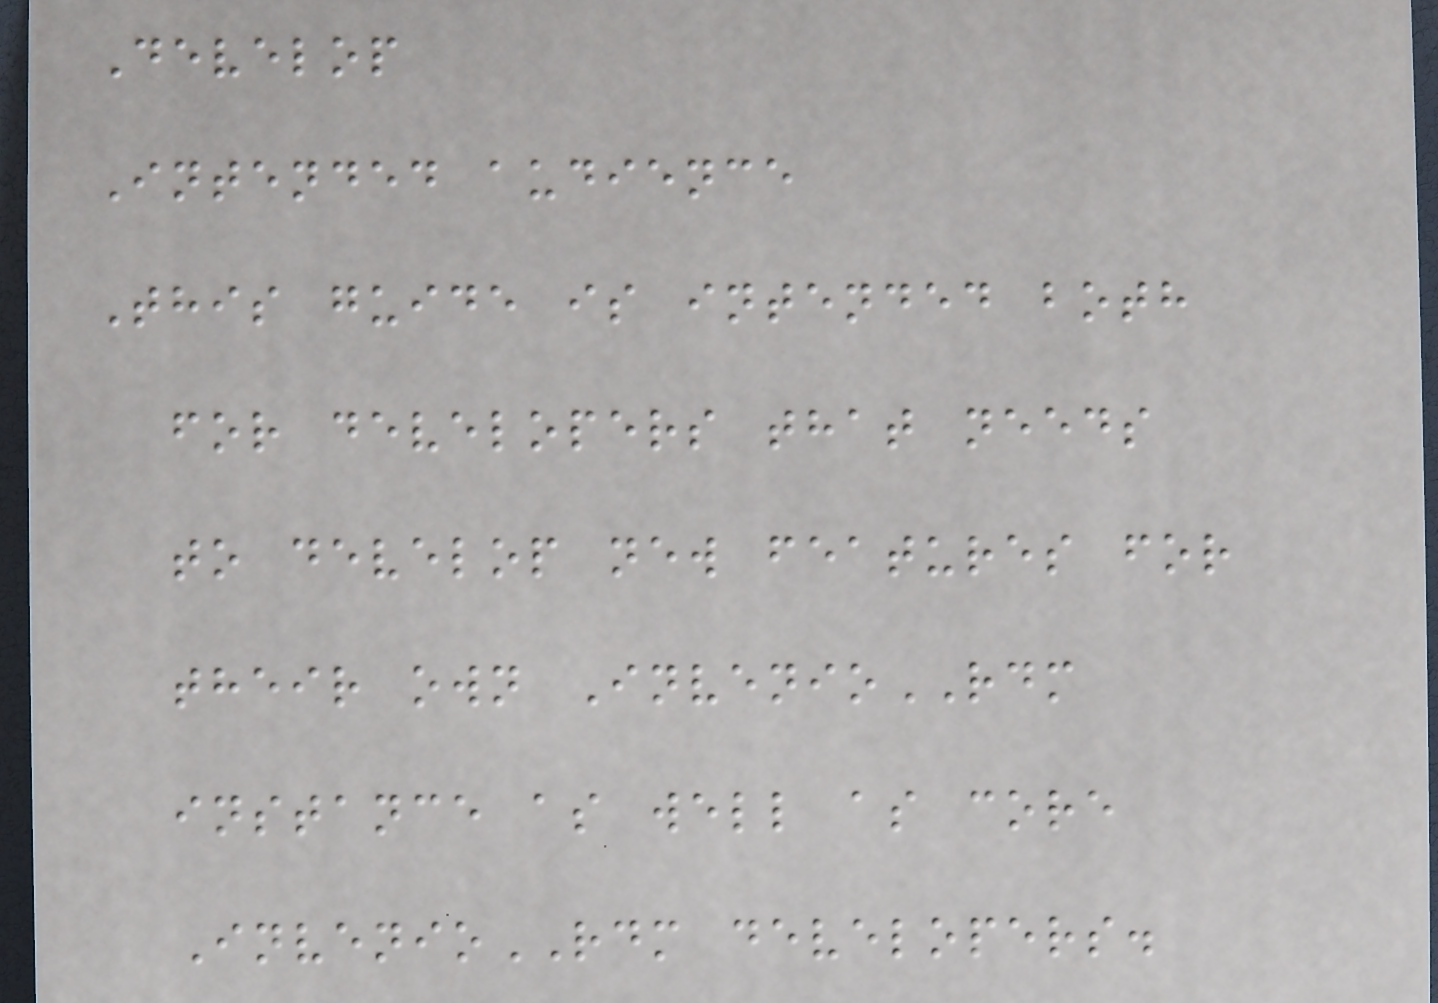Develop
Intended audience
This guide is intended both
for developers that needs
to develop new features for
their own InvenioRDM
instance as well as core
InvenioRDM developers.
